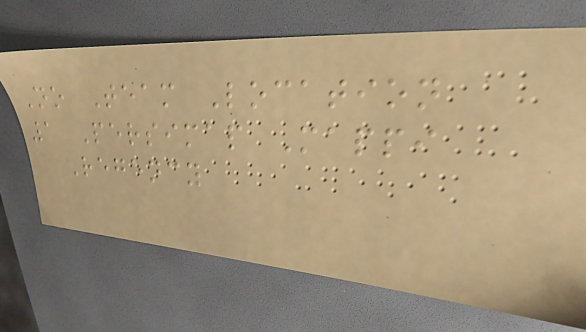No Team Location
1 Persimap Mappi
Regency
